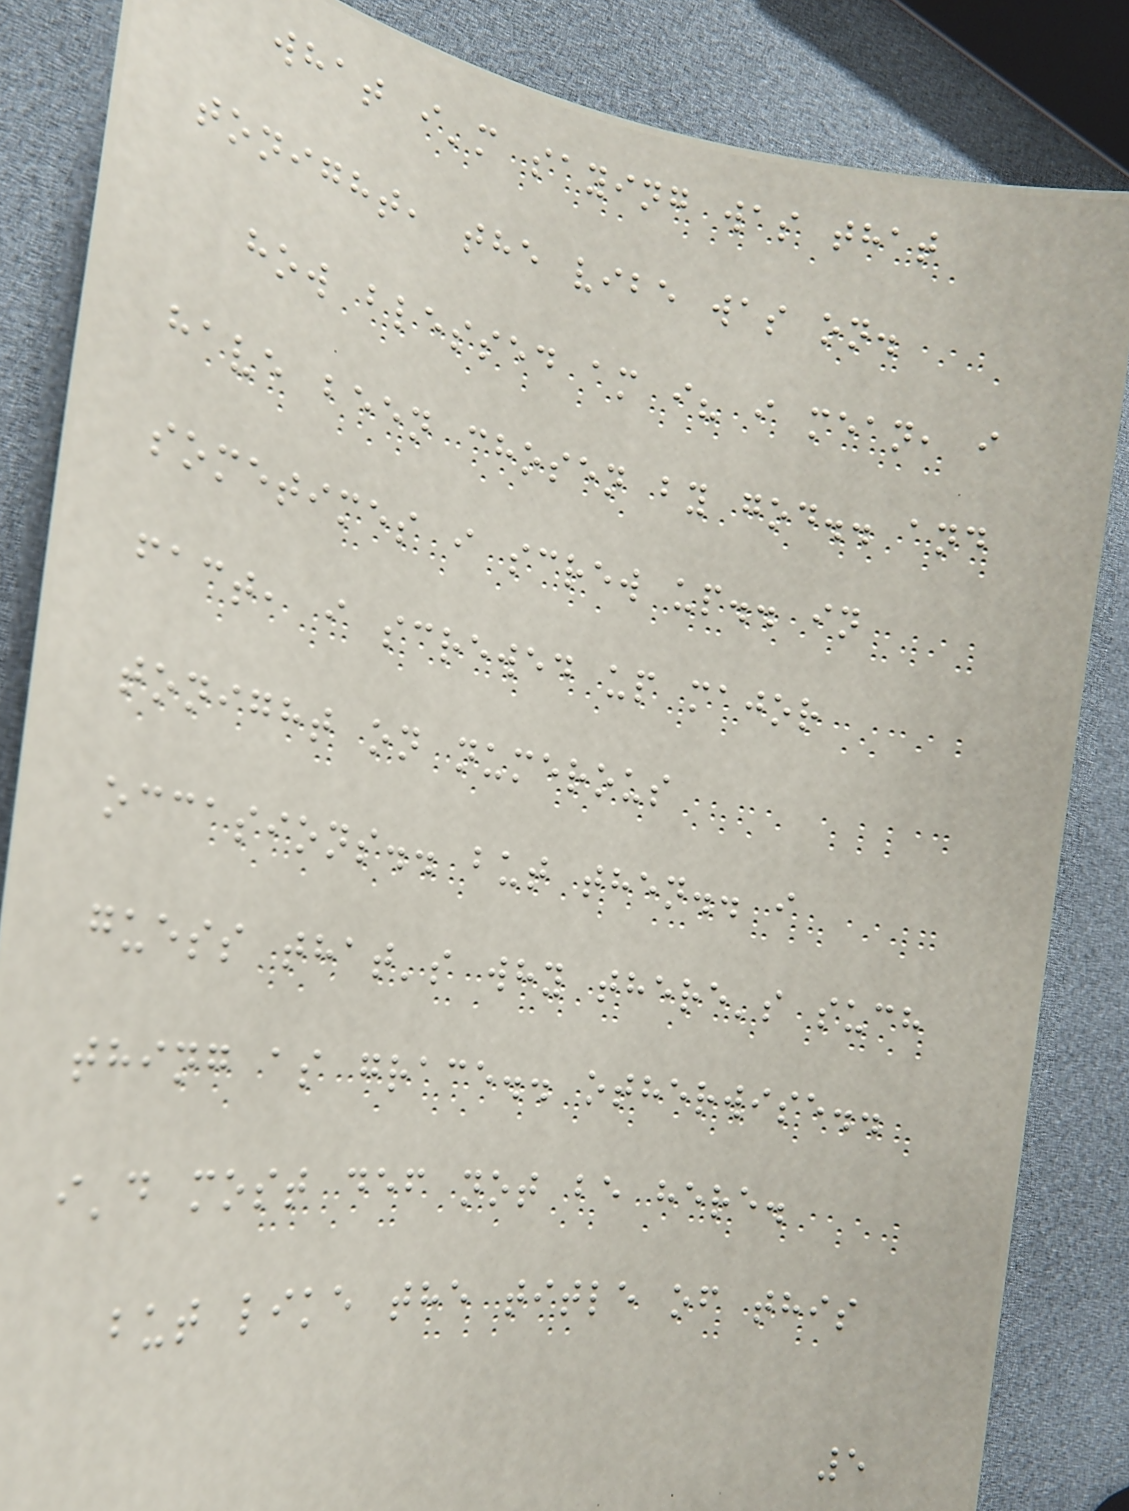what i'm saying was that
tonight, the vibe was on.
how blessed am i? i mean, i
have been chosen by god.. and
sometimes i screw up.. in
fact, i screwed up major
tonight on numerous
occasions.. but then.. i
guess that's why there's such
thing as grace.. otherwise..
i'd most def not be here.
but like the title of this
5
